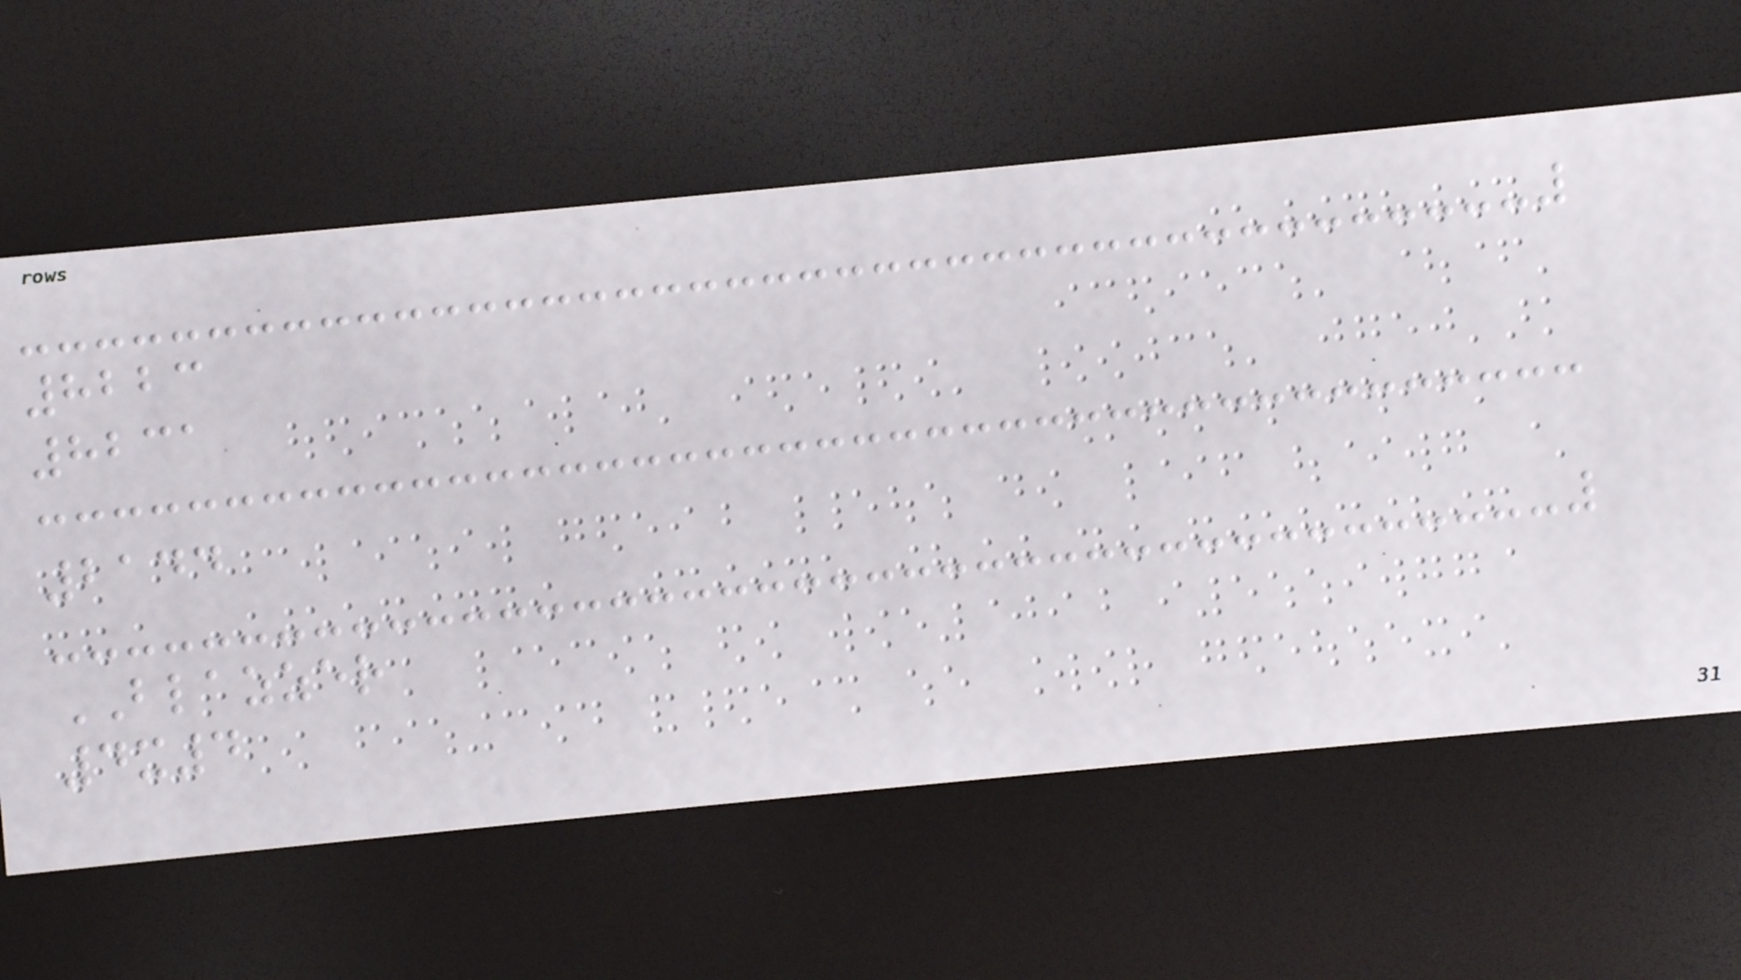8223
8231
2144
BLAZZER
4x4
